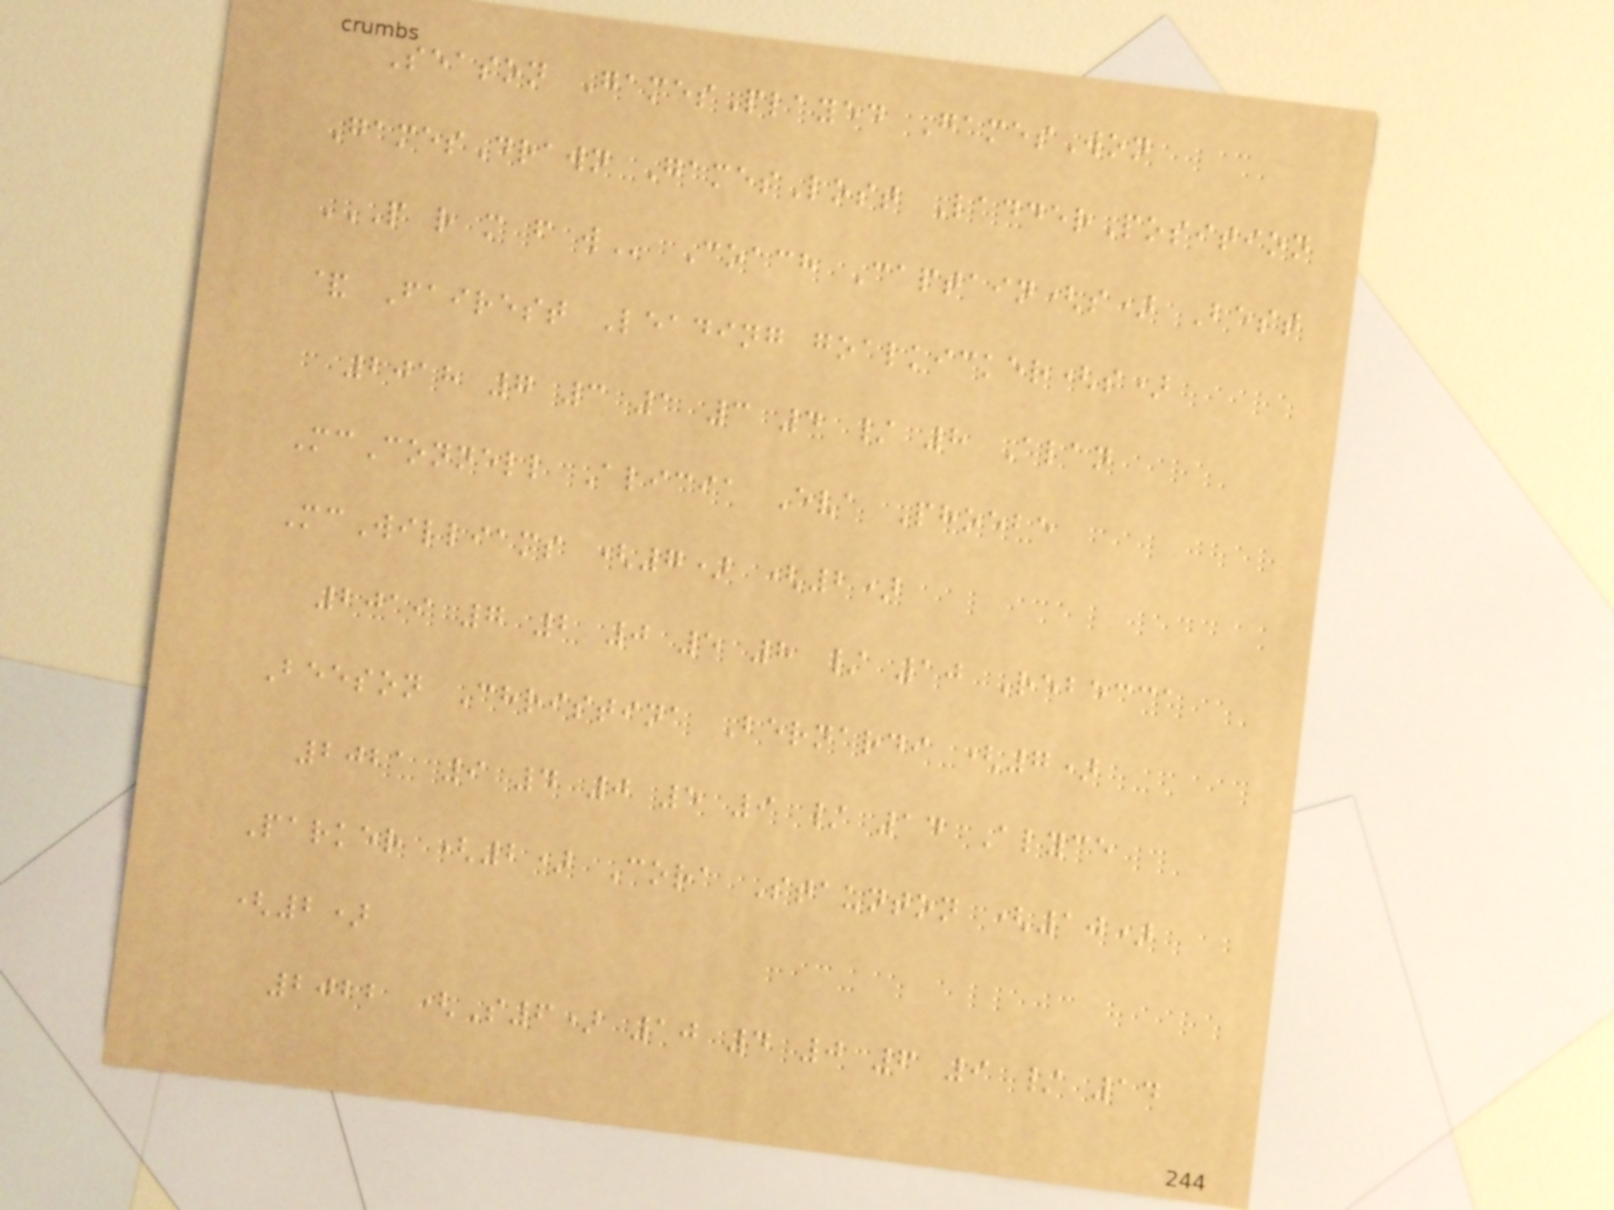Season GamesPlayed GamesWon
GamesDrawn GamesLost LadderPosition
P R M F W Coach Captain(s) Best
& Fairest Leading goalkicker(s)
2018 7 3 1 3 4 / 8 Alan
McConnell Alicia Eva Phoebe
McWilliams (7) (2)
2019 7 2 0 5 8 / 10 Rebecca
Beeson Christina Bernardi (7)
2021 9 4 0 5 9 / 14 Alyce
Parker (2) Cora Staunton (10)
(2)
2022 (S6) 10 4 0 6 9 / 14
